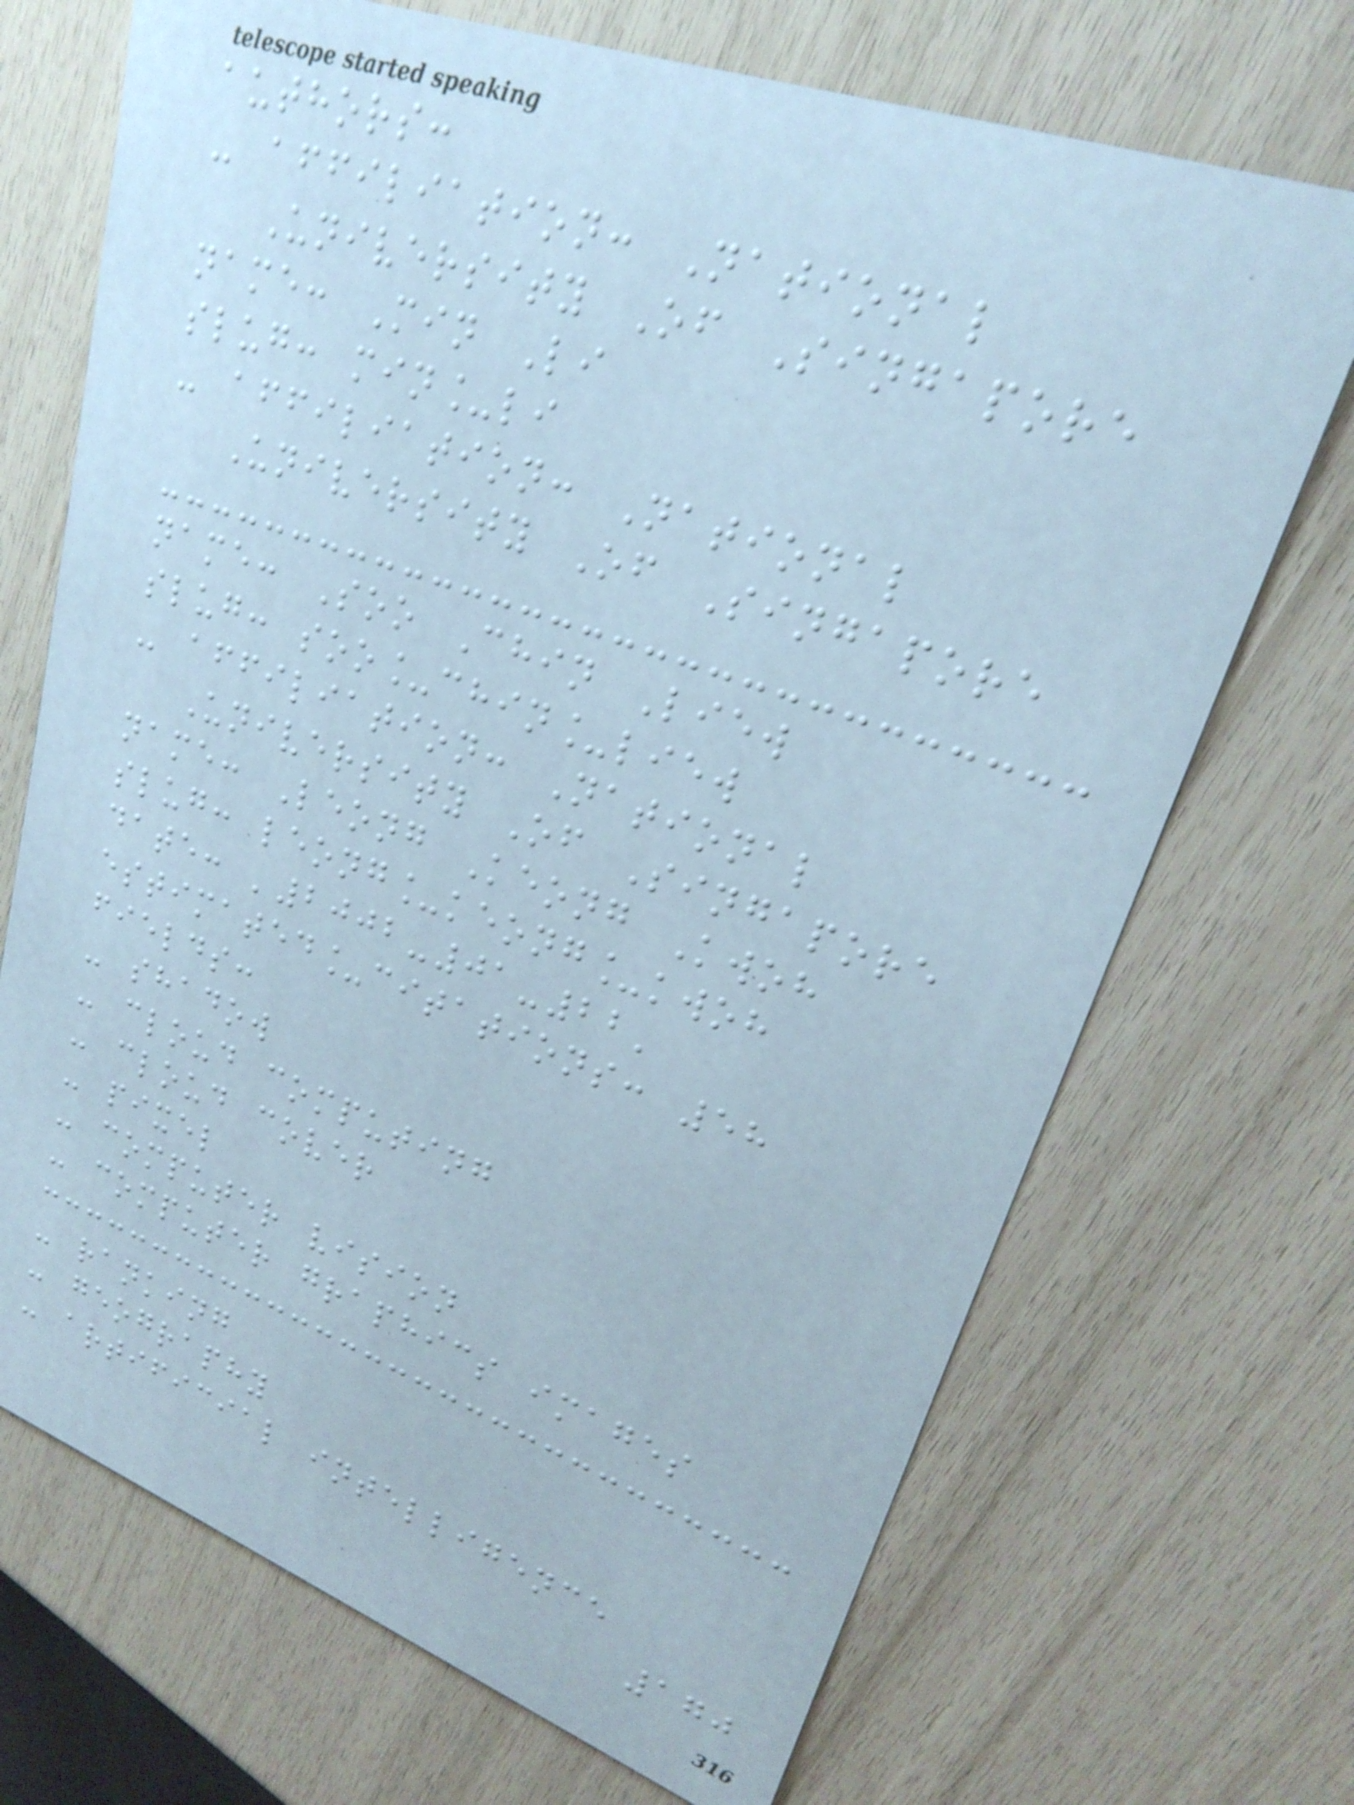authors:
- affiliation: National
University Of Singapore
name: Min Li
slug: min_li
- affiliation: National
University Of Singapore
name: Soo Chin Liew
slug: soo_chin_liew
- affiliation: National
University Of Singapore
name: Leong Keong Kwoh
slug: leong_keong_kwoh
date: '2002-01-22'
estimated_citations: 58
fields:
- shadow
- cloud computing
- cloud cover
- pixel
- computer vision
- computer graphics images
- ranking
- geography
- artificial intelligence
170
